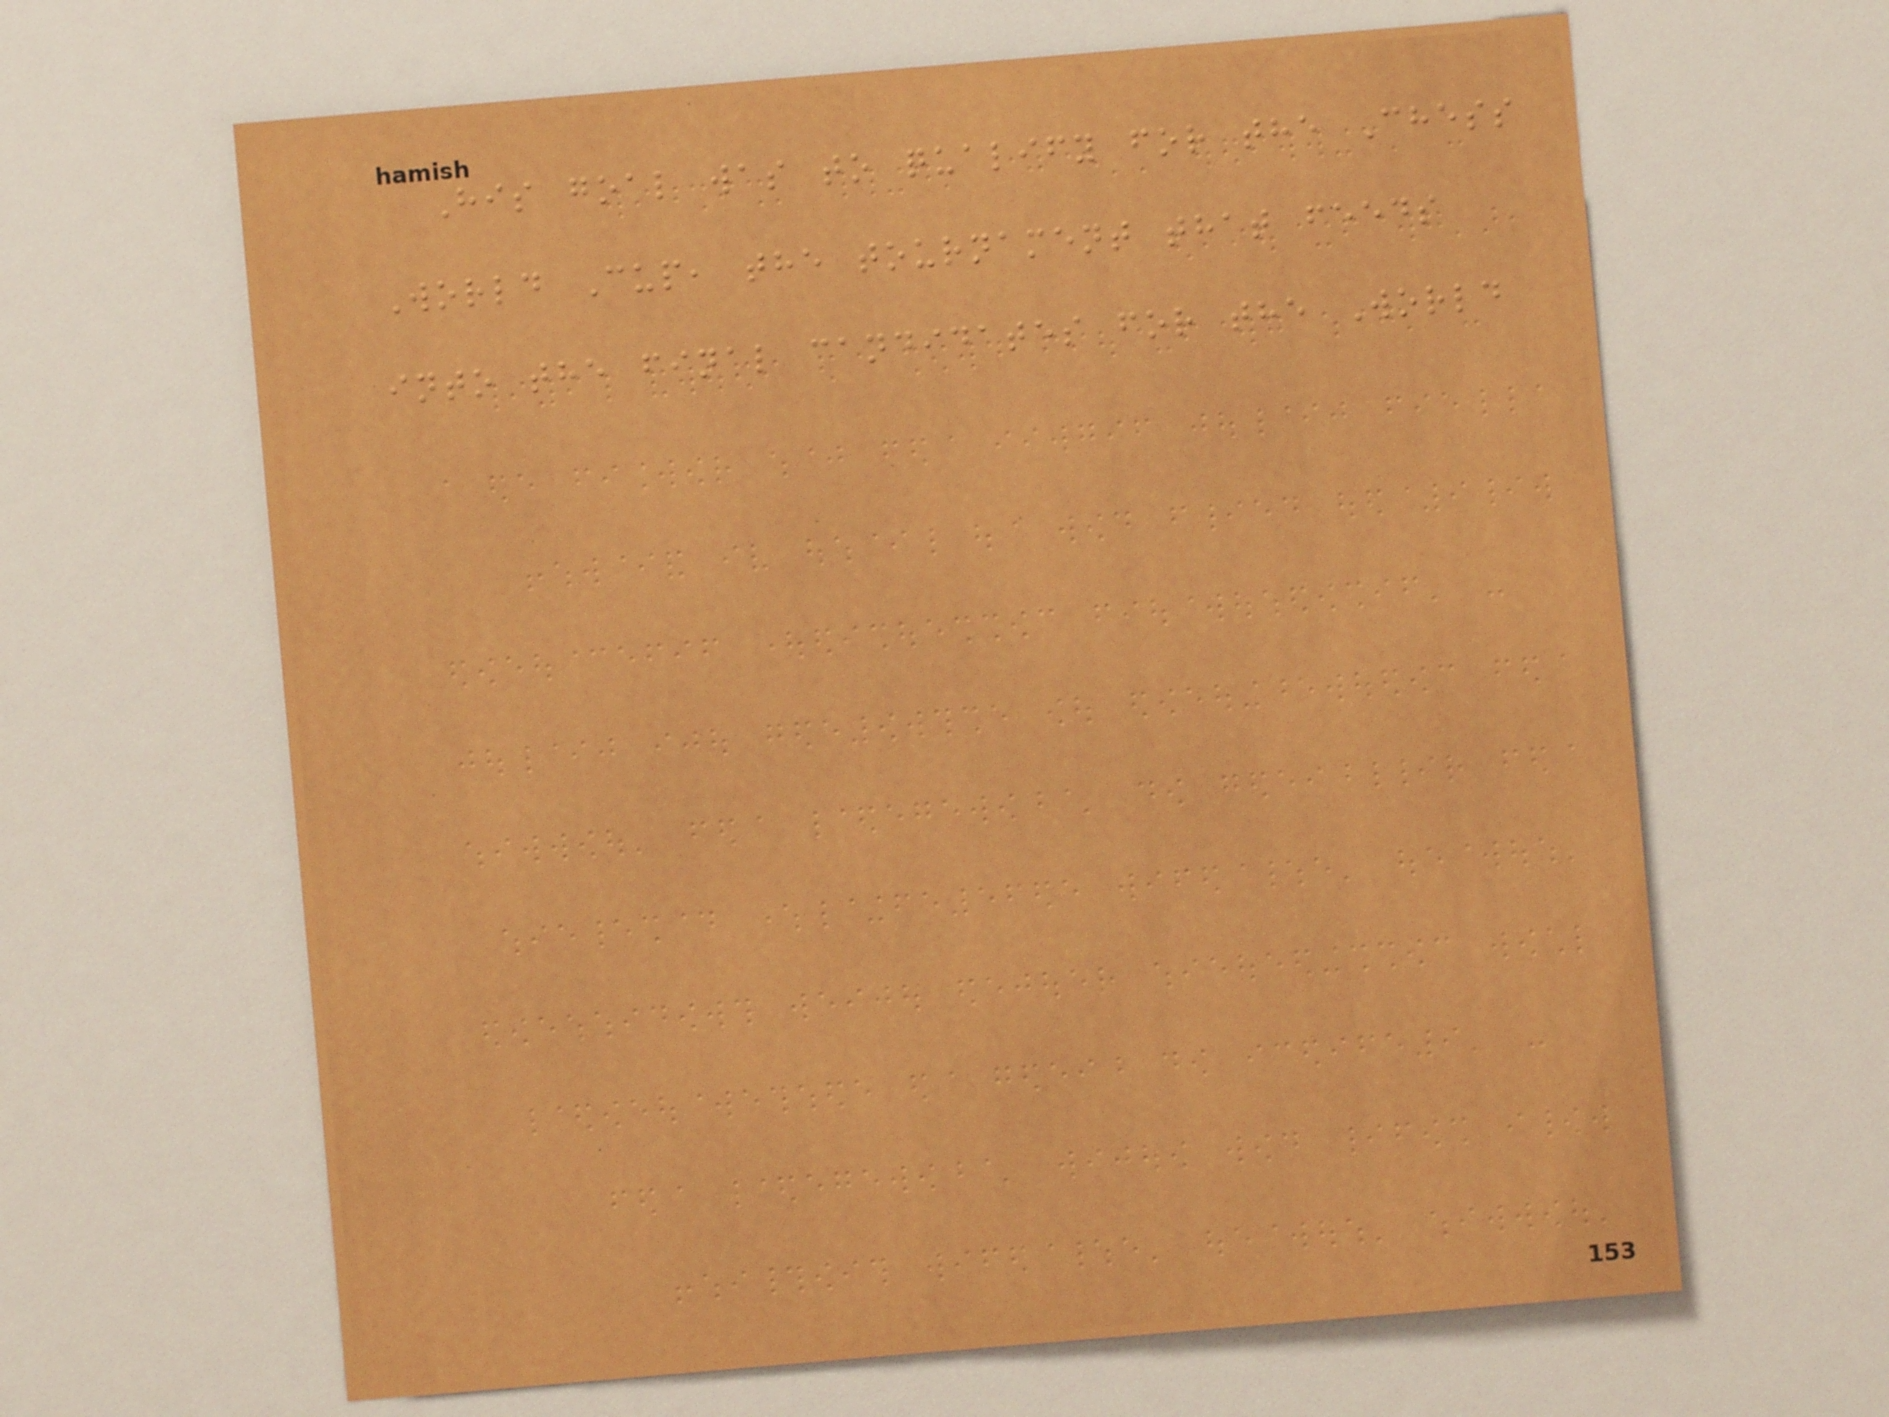His goal was to qualify for the Chess
World Cup, the tournament that feeds
into the final candidates for the World
